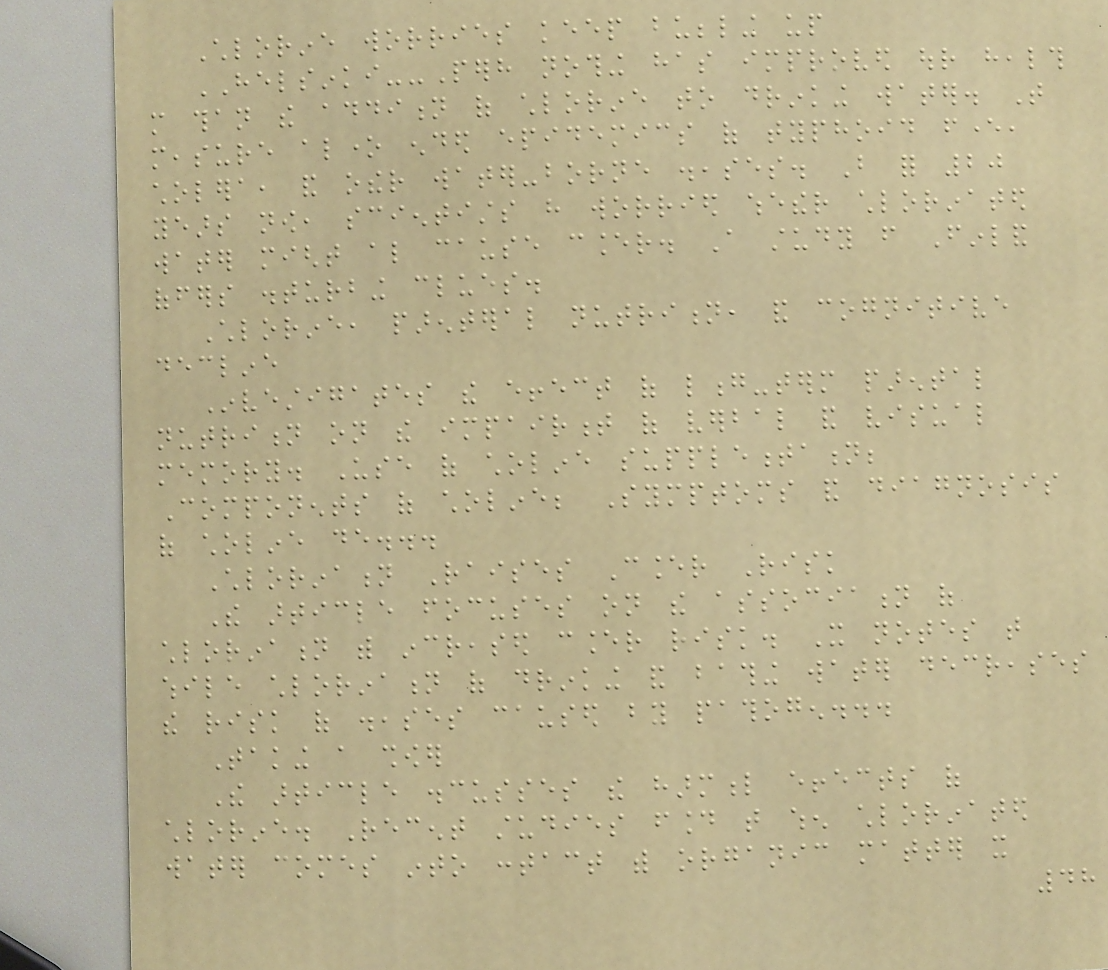Chlorine worries keep bubbling up
HELSINKI--Perhaps nothing has improved our health
more than the addition of chlorine to drinking water. That
measure alone ended epidemics of typhoid fever,
cholera, and other water-borne diseases. But for 20
years now, scientists have worried whether chlorinated
water might also cause cancer. A study from Finland
offers disturbing clues.
Chlorine, parenteral nutrition, and cognitive
decline
Investigates the effect of long-term parental
nutrition on the impairment of verbal and visual
memory. Use of choline supplementation;
Components of choline; Symptoms and diagnosis
of choline de...
Chlorination Raises Cancer Risk
The article focuses on the association of
chlorination with increased cancer risk. It notes that
while chlorination of drinking and bathing water decreases
the risk of diseases caused by pathogen...
Taking a shower
The article discusses the harmful effects of
chlorine. Recent studies found that when chlorinated
water comes into contact with organic matter it
48
